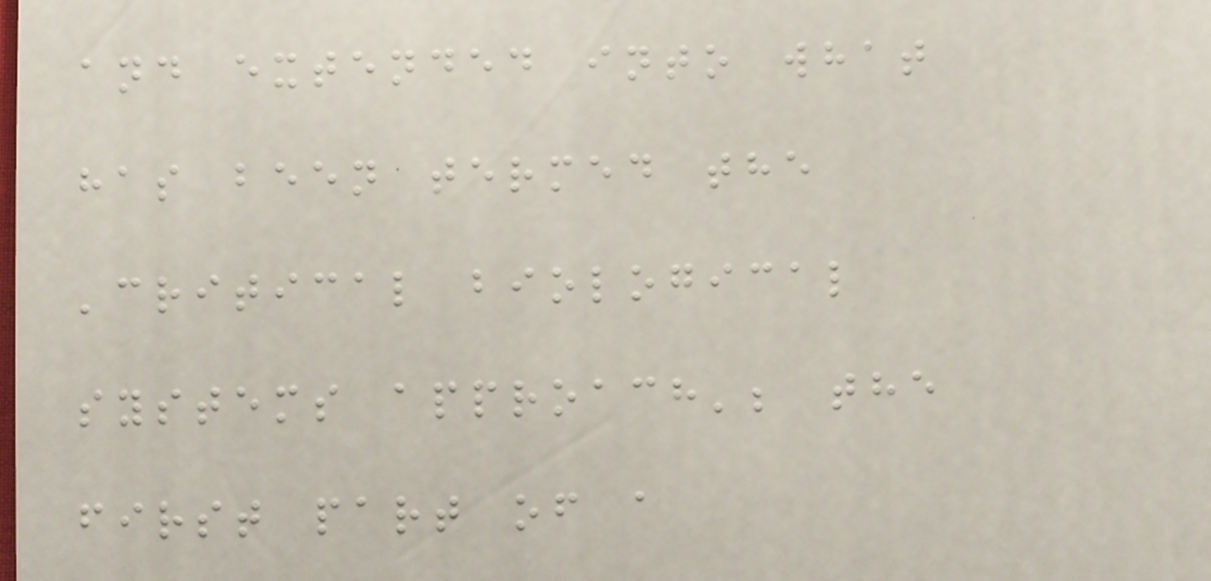and extended into what
has been termed the
'critical biological
systems approach'; the
first part of a
